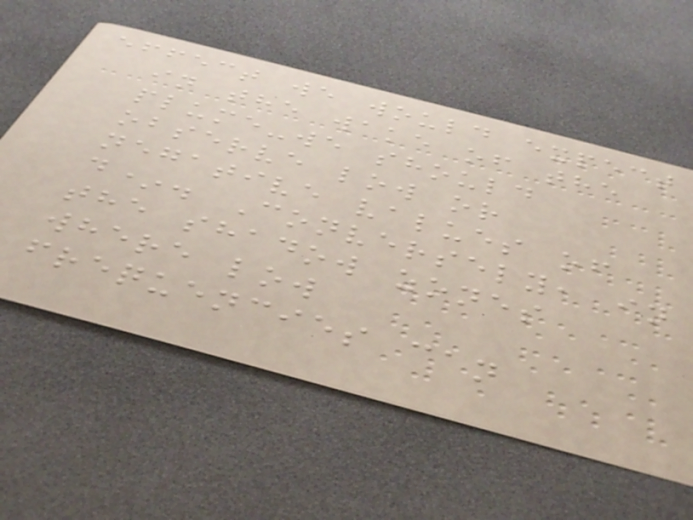effect we would expect
in the wake of the
plume-we should
observe low or
negative values of
d*. Conversely, in
the shadow zones
where low
frequencies can
